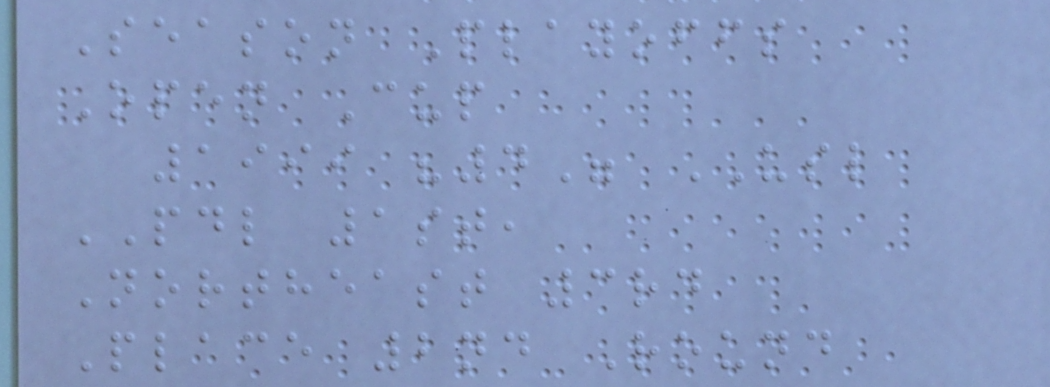Season Playoffs
Open Cup
1999 "4" USL
PDL 1st,
Northeast 3rd
Place 2nd Round
